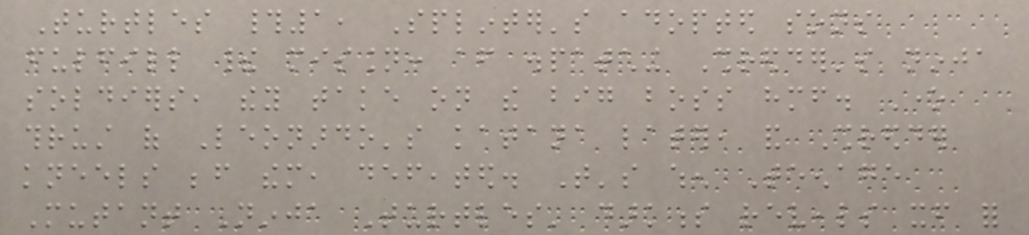Turtles #1, Splinter's adopted sons
fulfill their mission: after dispatching Shredder's ninja
soldiers, they take on the big boss himself. One
thrust of Leonardo's katana later, and Shredder
kneels before them, defeated. That's when Teenage
Mutant Ninja Turtles' darkness reveals itself for
